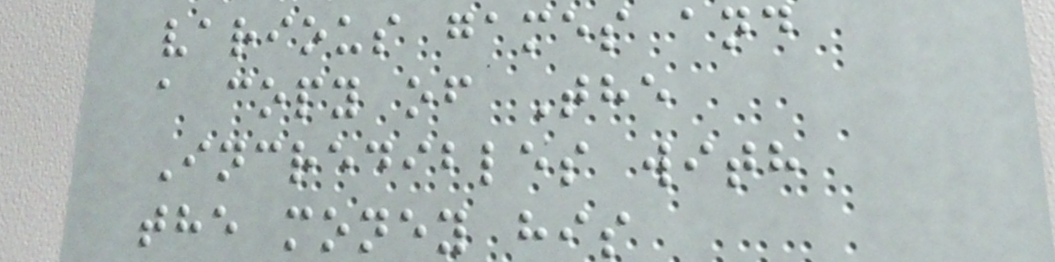various games and
a copy of The
Incredibles with
the money his
